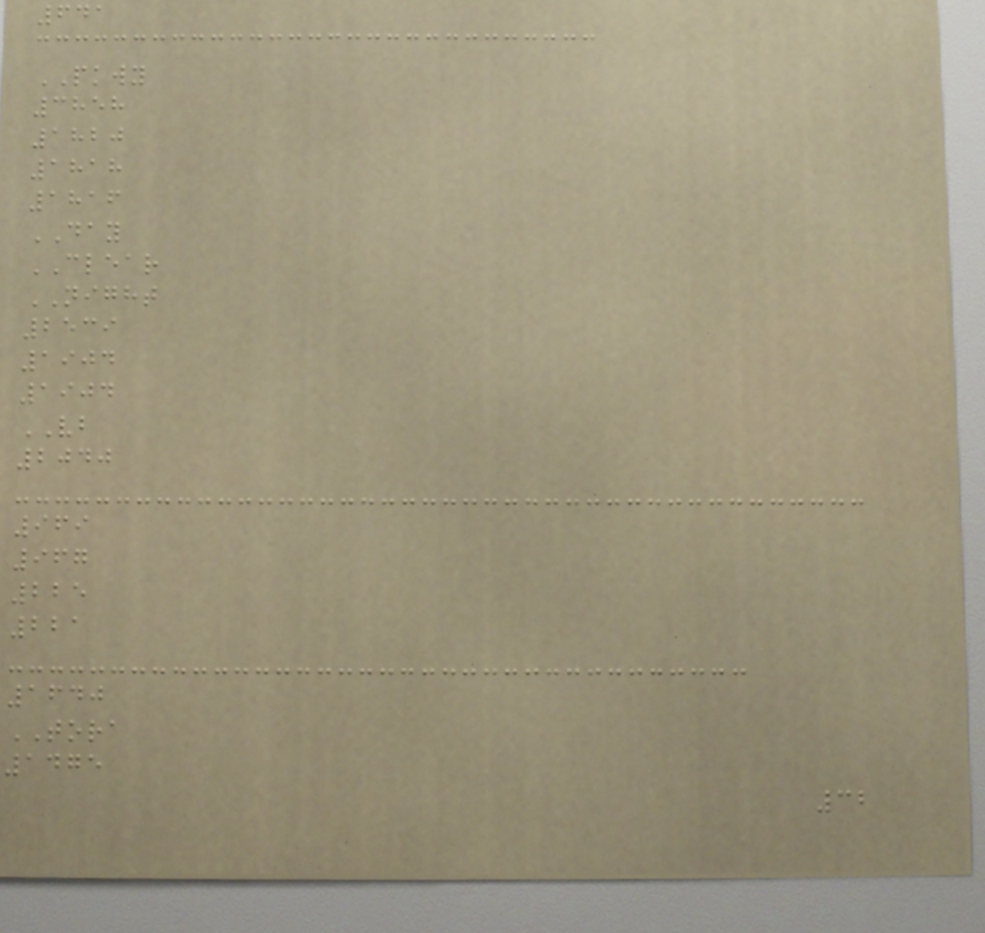641
PKWY
3858
1820
1818
1816
DAY
CLEAR
NIGHT
2539
1904
1904
VB
2040
969
967
225
221
1640
TORA
1475
32
